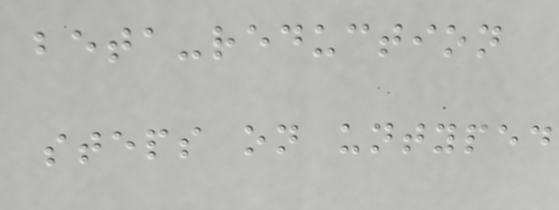beta-reduction
steps on untyped
